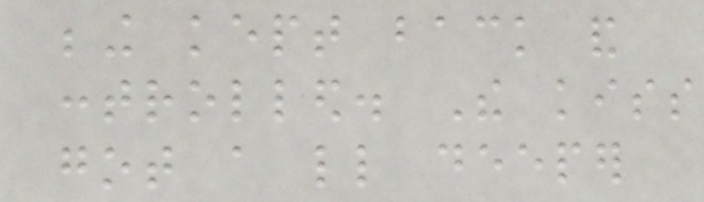being kept back and
controlled. The kiss
got a little deeper
